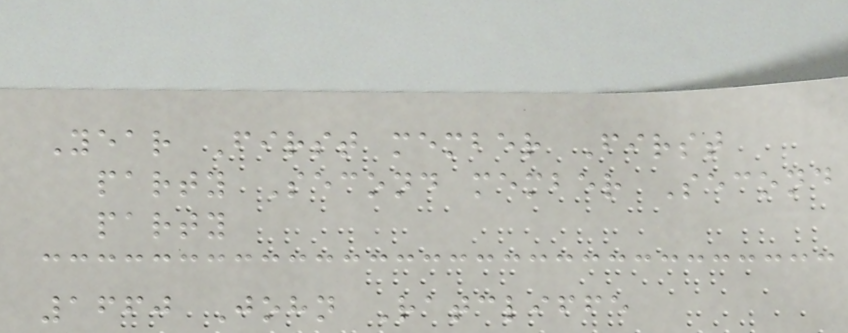Year First member First
party Second member Second
party
1660 John Ratcliffe
